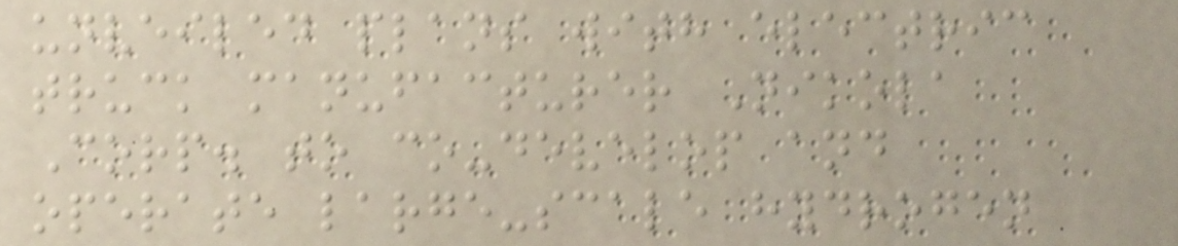unveiled plans with electric
truck manufacturer Nikola
Corp. to co-develop and
operate large-scale hydrogen
